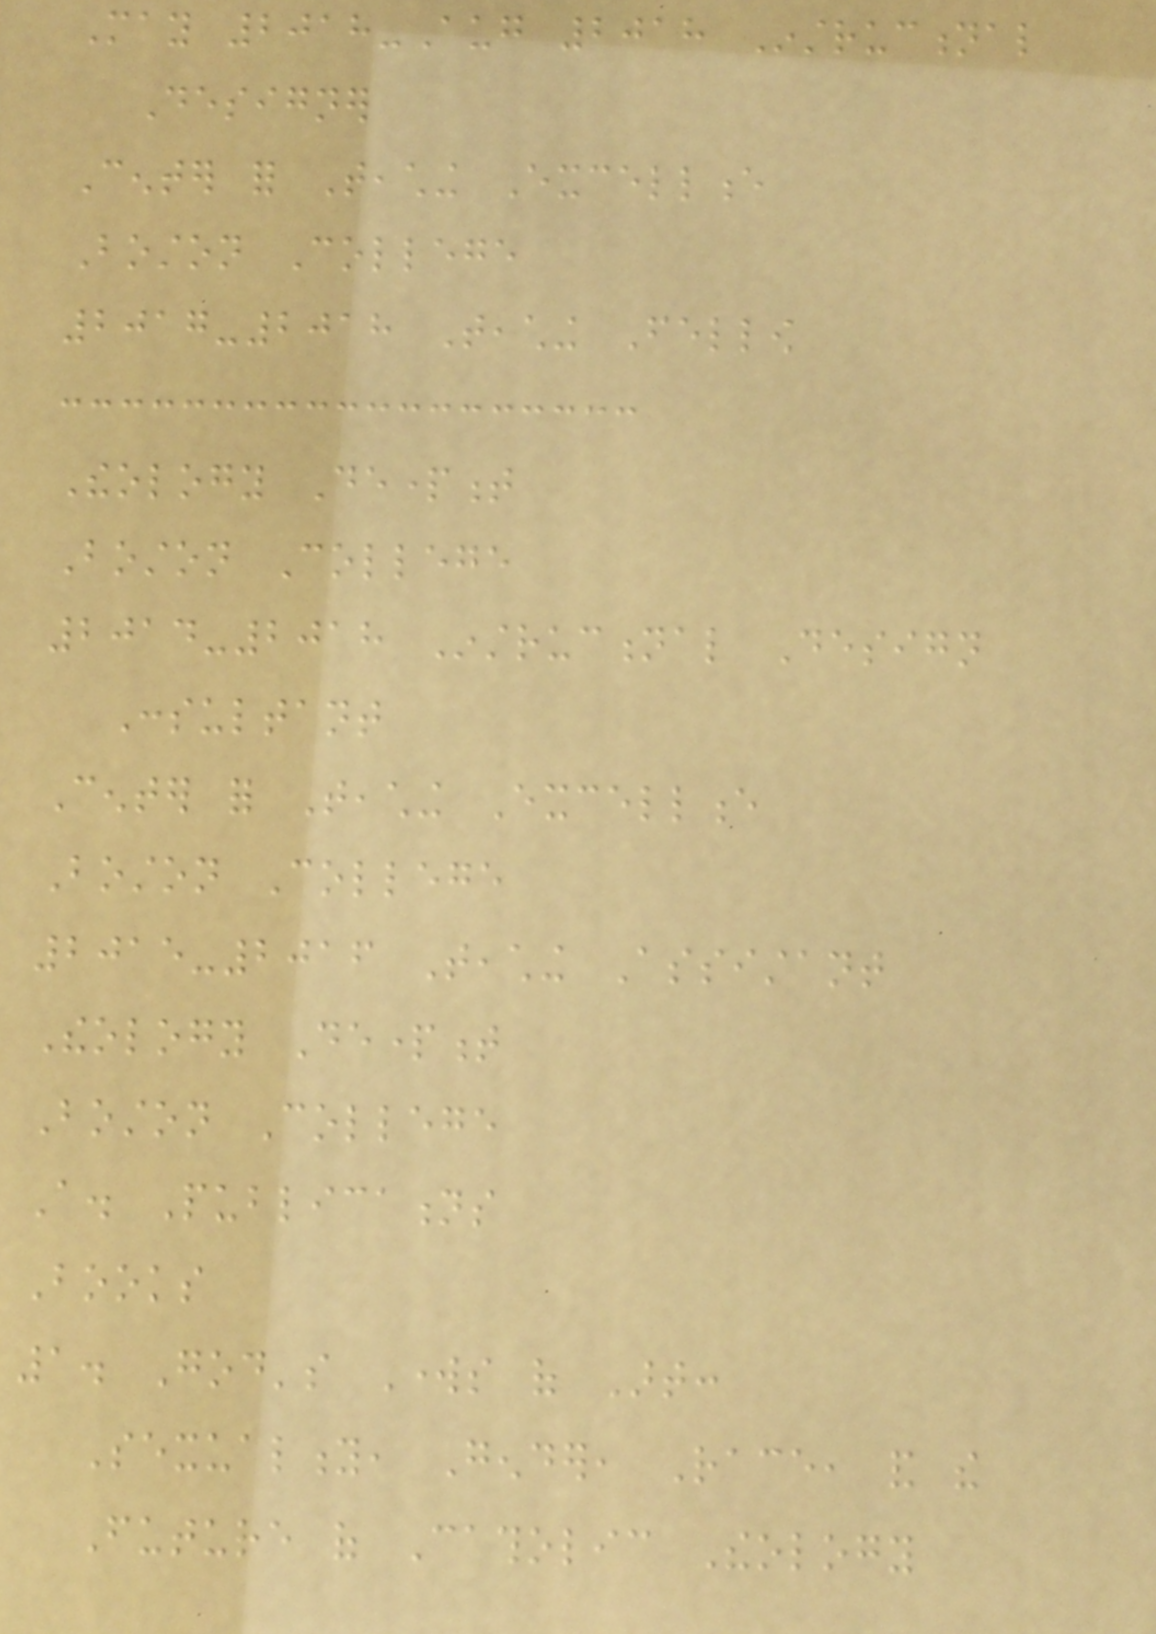May 2018-Aug 2018 Instructional
Designer
Center for Teaching Excellence
Boston College
2017-2018 Teaching Fellow
Theology Department
Boston College
2014-2018 Instructional Design
Consultant
Center for Teaching Excellence
Boston College
2015-2016 Teaching Assistant
Theology Department
Boston College
A. Publications
Books
1. God's Works of Art:
Sexuality, Gender, Race, and the
Future of Catholic Theology
